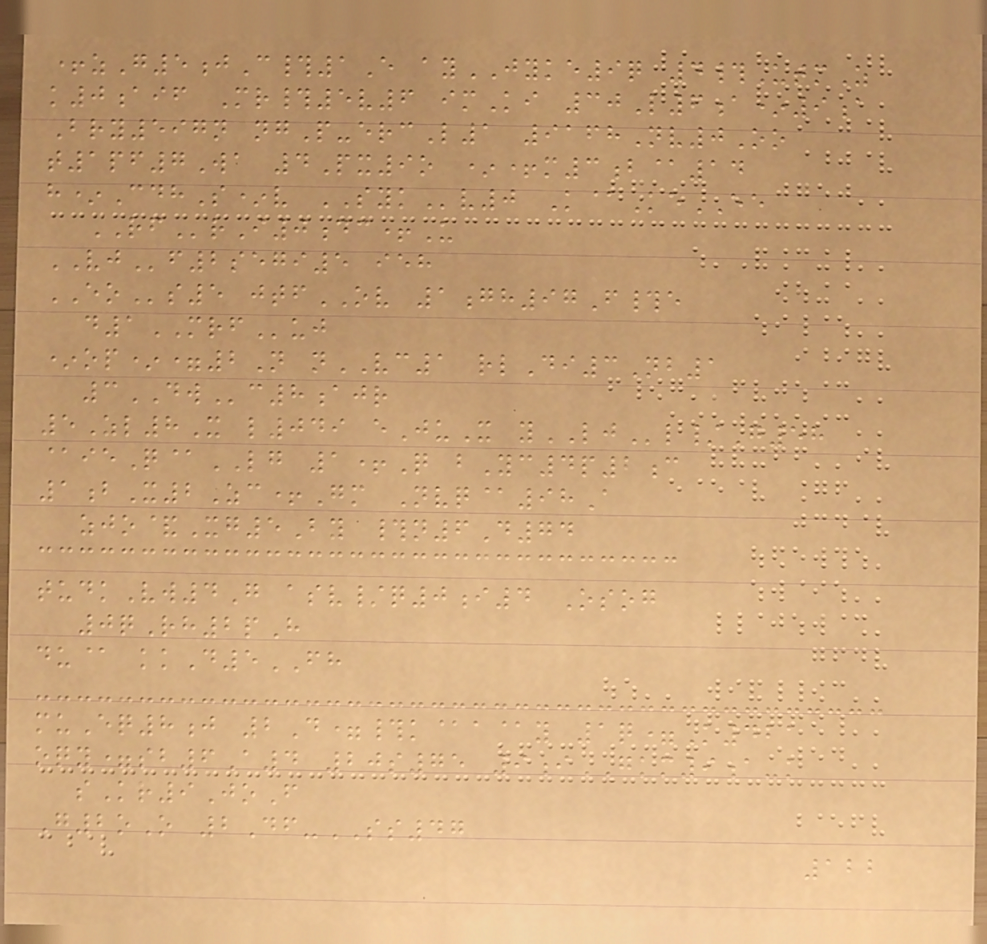+zG5jC#1E ayJYKE9q 4#UtmZ
k0aif Mr#5v6 imKi 30L6a*9a
Bry597n ngP-ercL1 9168Nv0Oo
t1pf7Wa 4Px9o *+m3b@14
h*CdhS*v SYKv0 K@KeEE
RFrI0dc+U
VJf2segi5 ieh
EOs5 jtfOV 1gh97F#e
d1MRFuj
*op*=2N nVC1 rlDi3Nb1
3DWc8ajr
5Zl8X l049 eJuX yLJl/G58
@ieQ@LG 1+Q bYc4p2c
1bX2Zc+Gm Nvq@98A
zjo&Xg5By #n6D74
tudkVw4G asv/q0i4 Osog
0qRh2pH
du@ kkD5FH
muEq8j 2D=#k@a@y 1q=K421
oqy=sb6A4 20s75 9iGKM9a-k
sKr9JoF
G2oO 2Df-SS47
122
